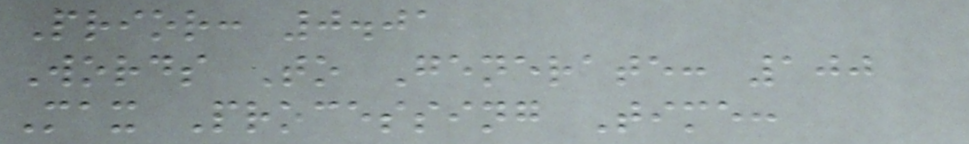Prior: 0.01
Words To Generate: 100
Max Processing Time:
